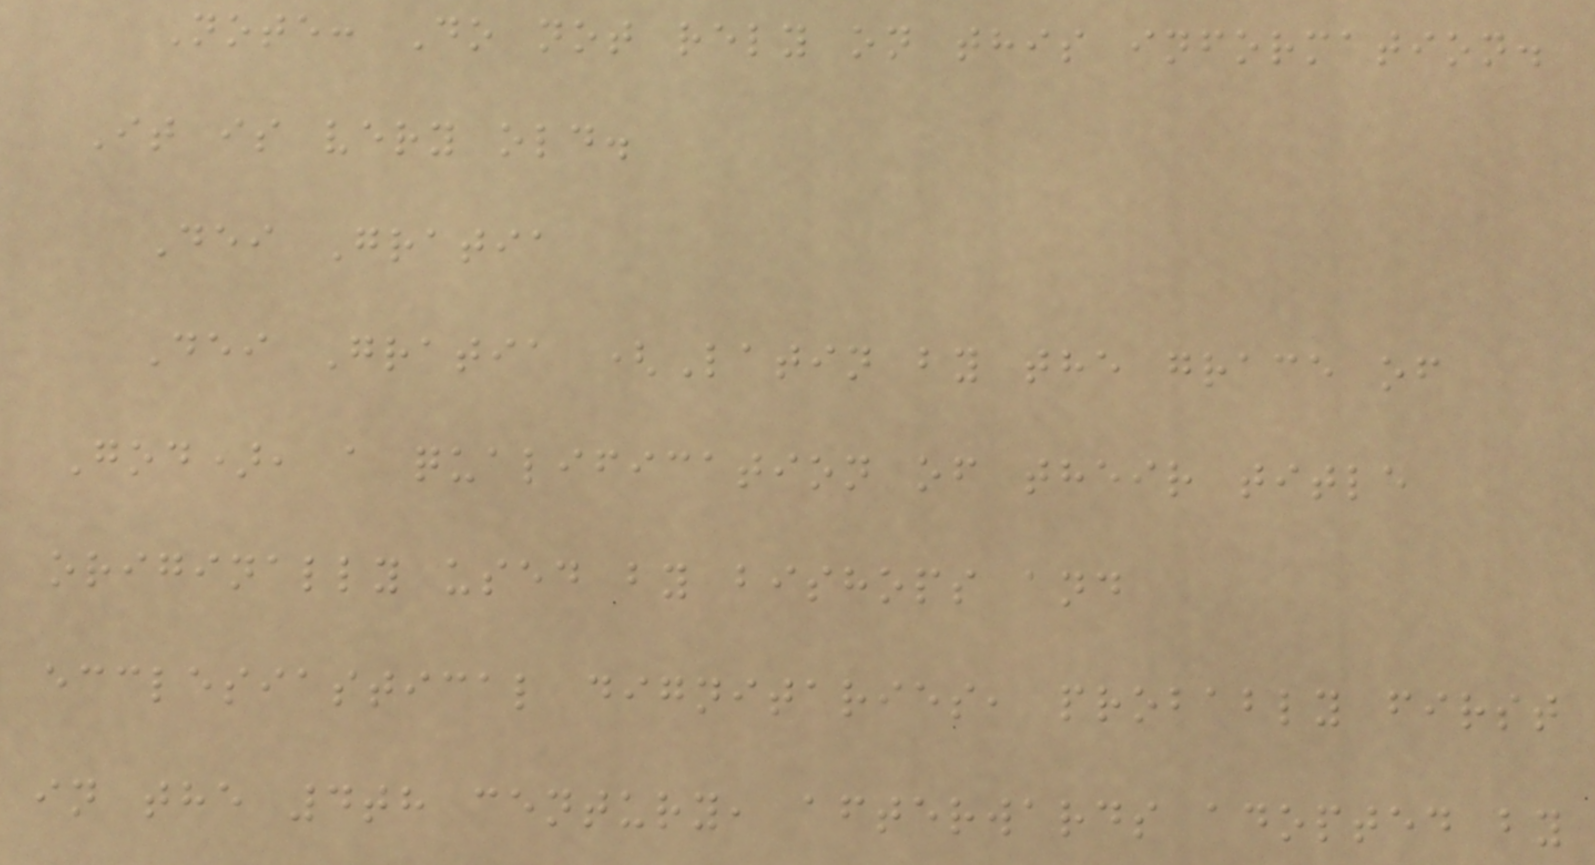Note: Do not rely on this information.
It is very old.
Dei Gratia
Dei Gratia (Latin by the grace of
God), a qualification of their title
originally used by bishops and
ecclesiastical dignitaries, probably first
in the 4th century, afterwards adopted by
